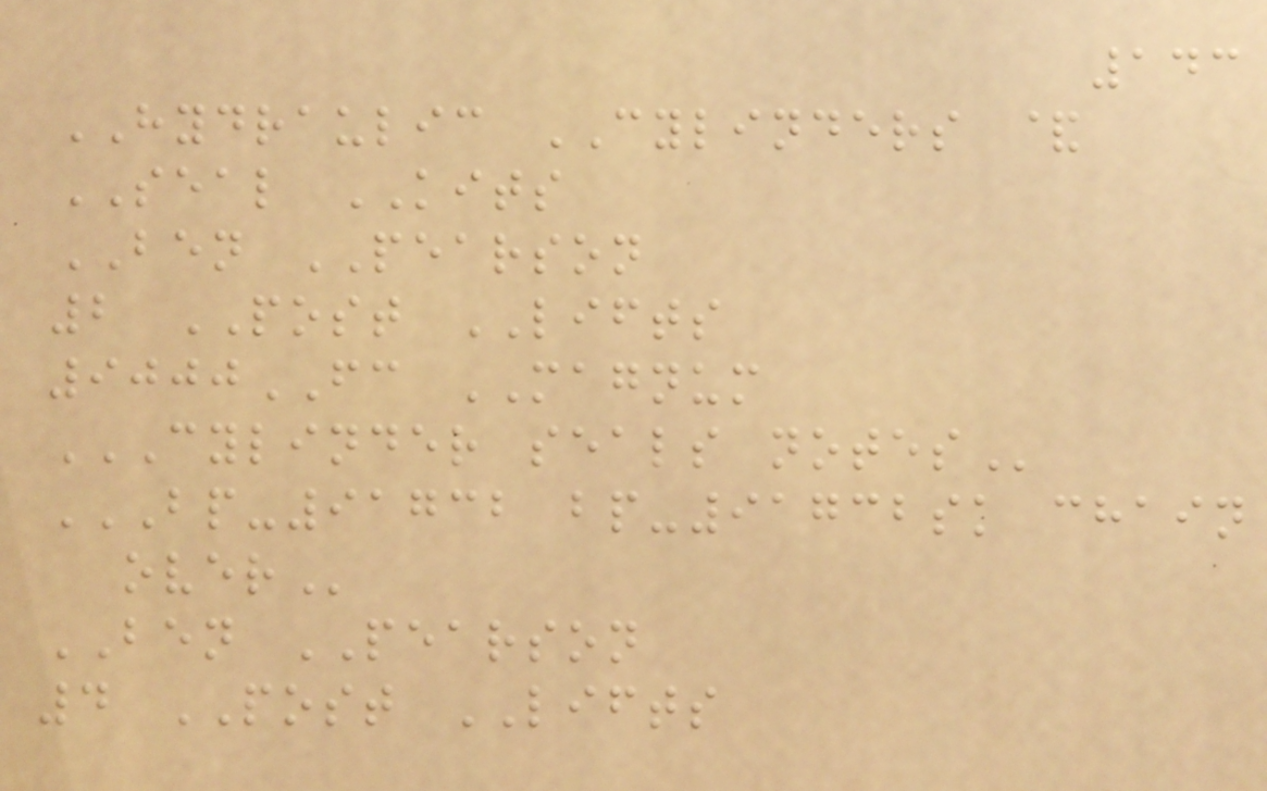143
HYDRAULIC CYLINDERS &
SEAL KITS
BEN PEARSON
2 POST LIFTS
9000FC MAGNUM
CYLINDER SEALS NOTES
BP-91732 BP-91732SK CHAIN
OVER
BEN PEARSON
4 POST LIFTS
